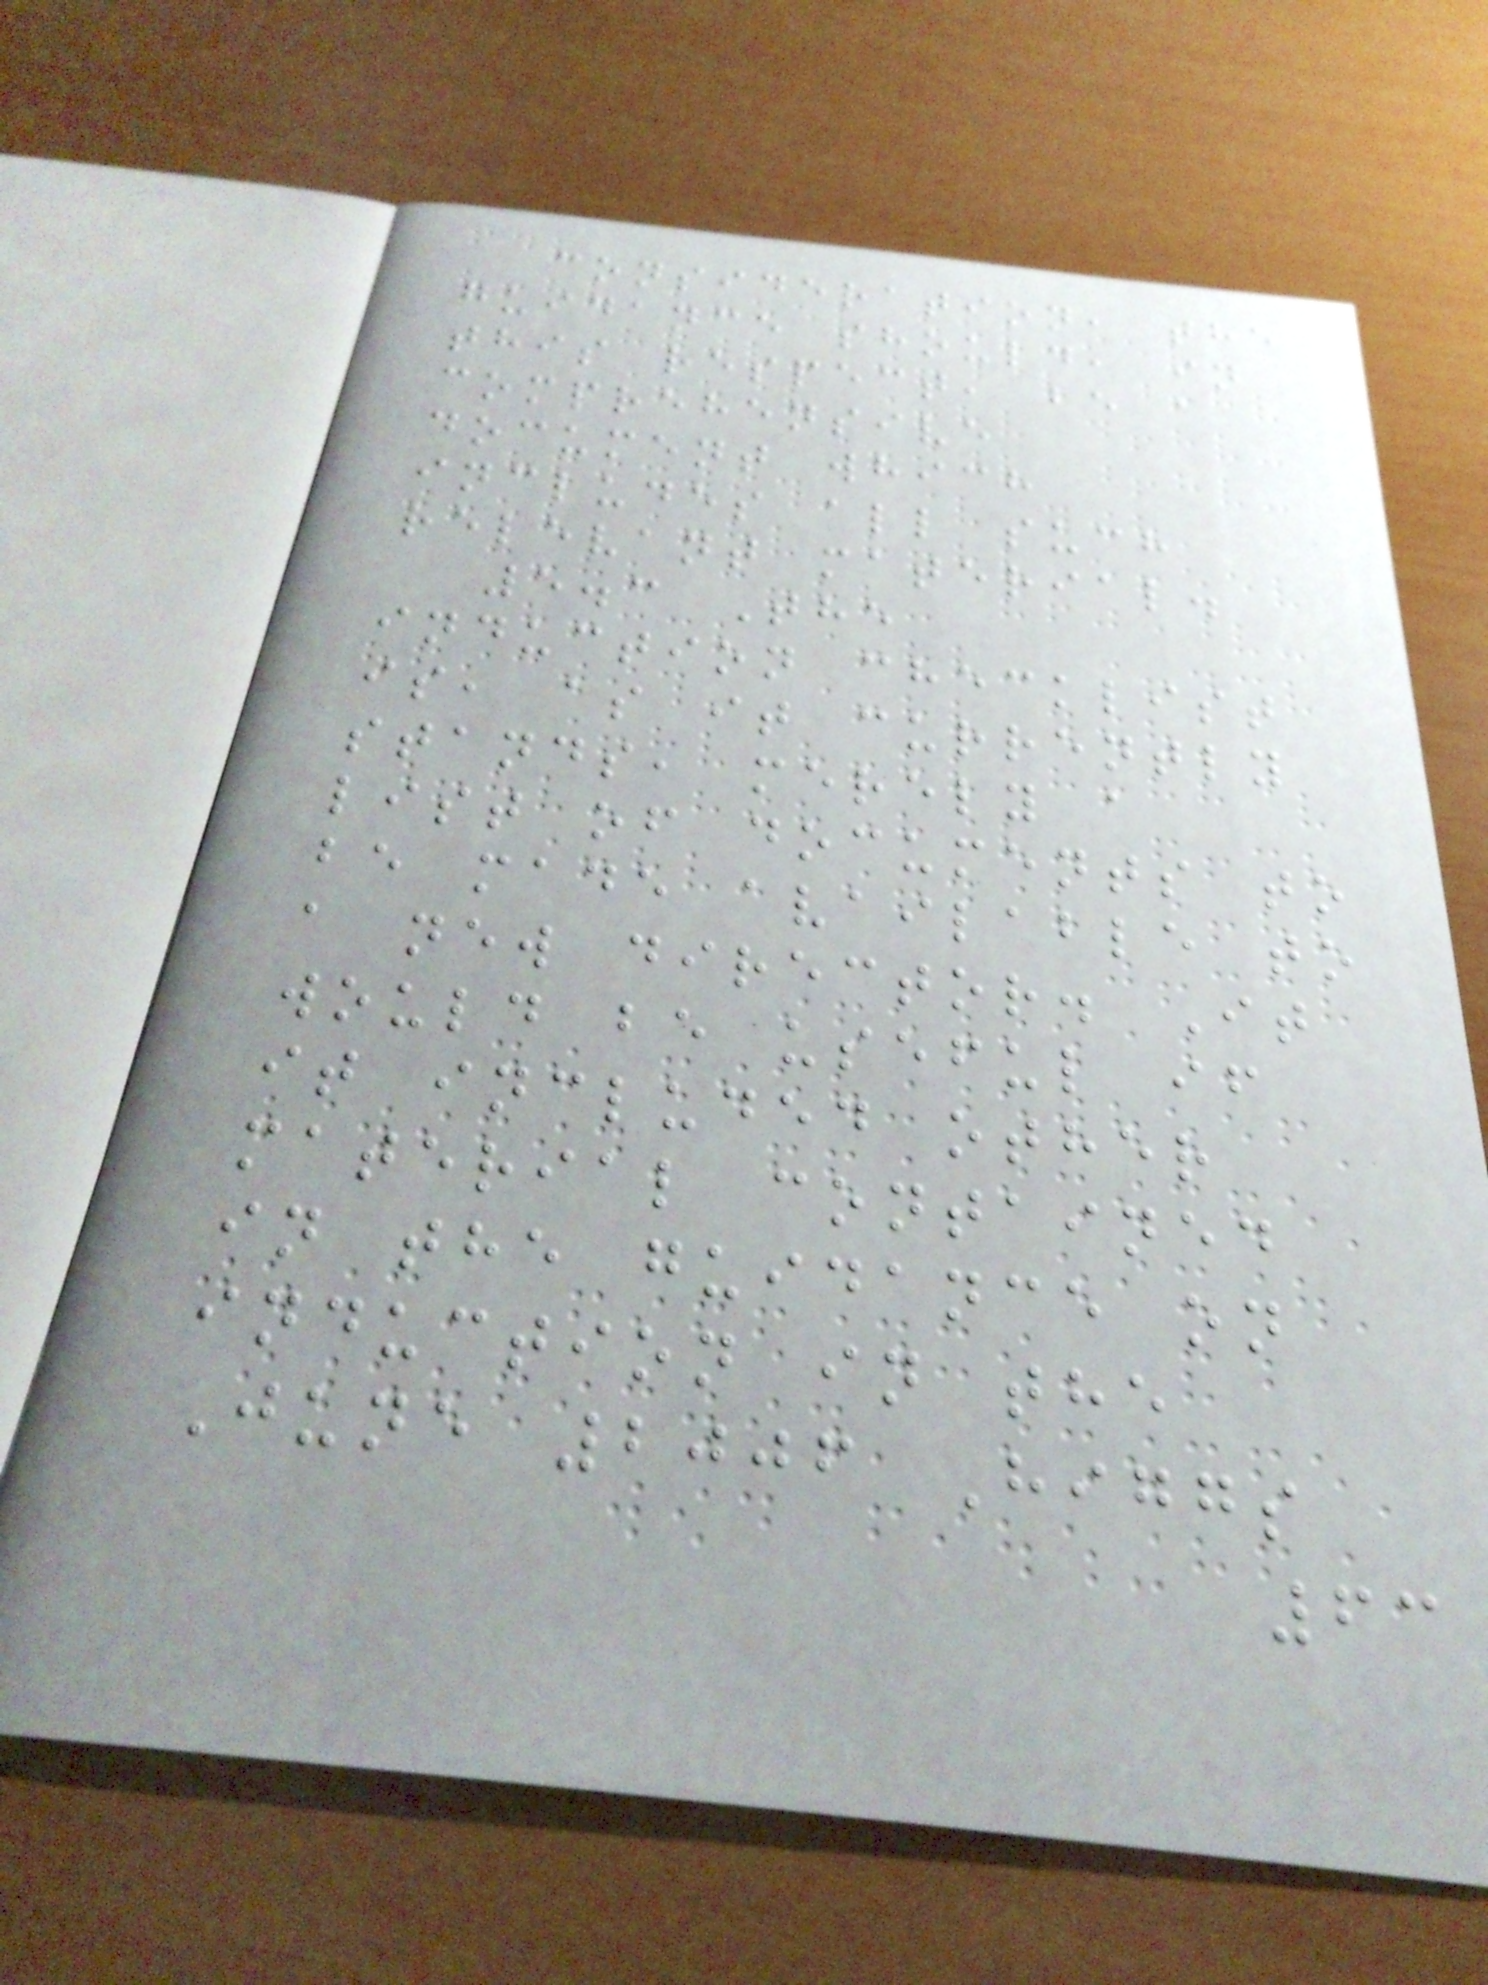consideration, the
guidance should, in
this respect, be a
comprehensive
document which
includes all such
relevant material.
5.3 The
induction checklist
is, as it currently
stands, merely a
list of documents to
be made available to
a new director. It
would be useful if
it included other
material contained
in the guidance on
induction in the
June 2006 Higgs
63
